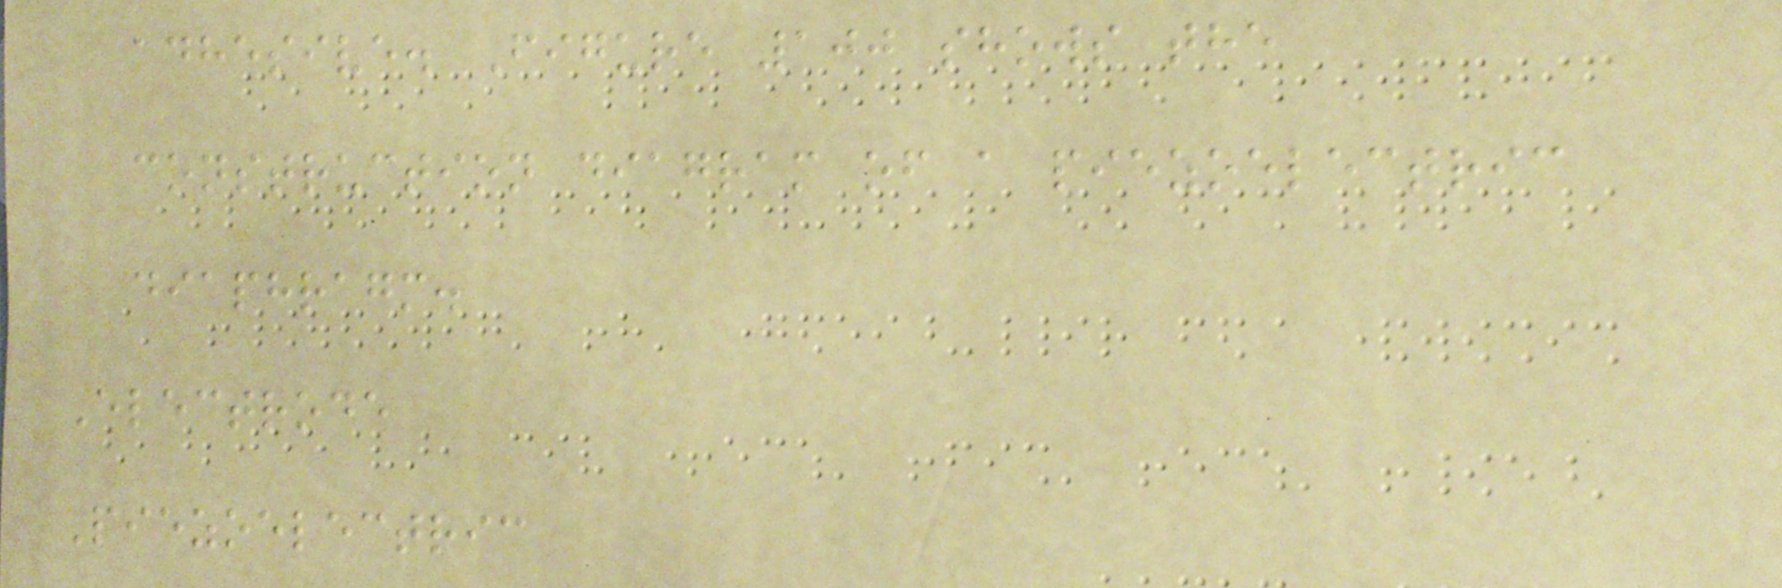adhesive. Figure 100 shows the
construction diagram of a piezoelectric
diaphragm.
Electrode
Piezoelectric
